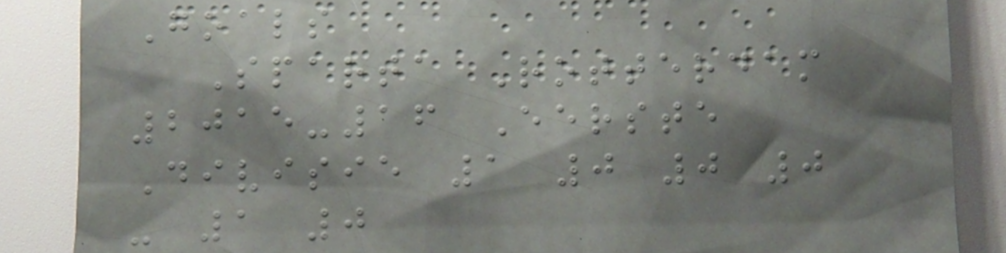Goals
Sparta Rotterdam
2015-16 Eerste
Divisie 1 0 0 0
- 1 0
